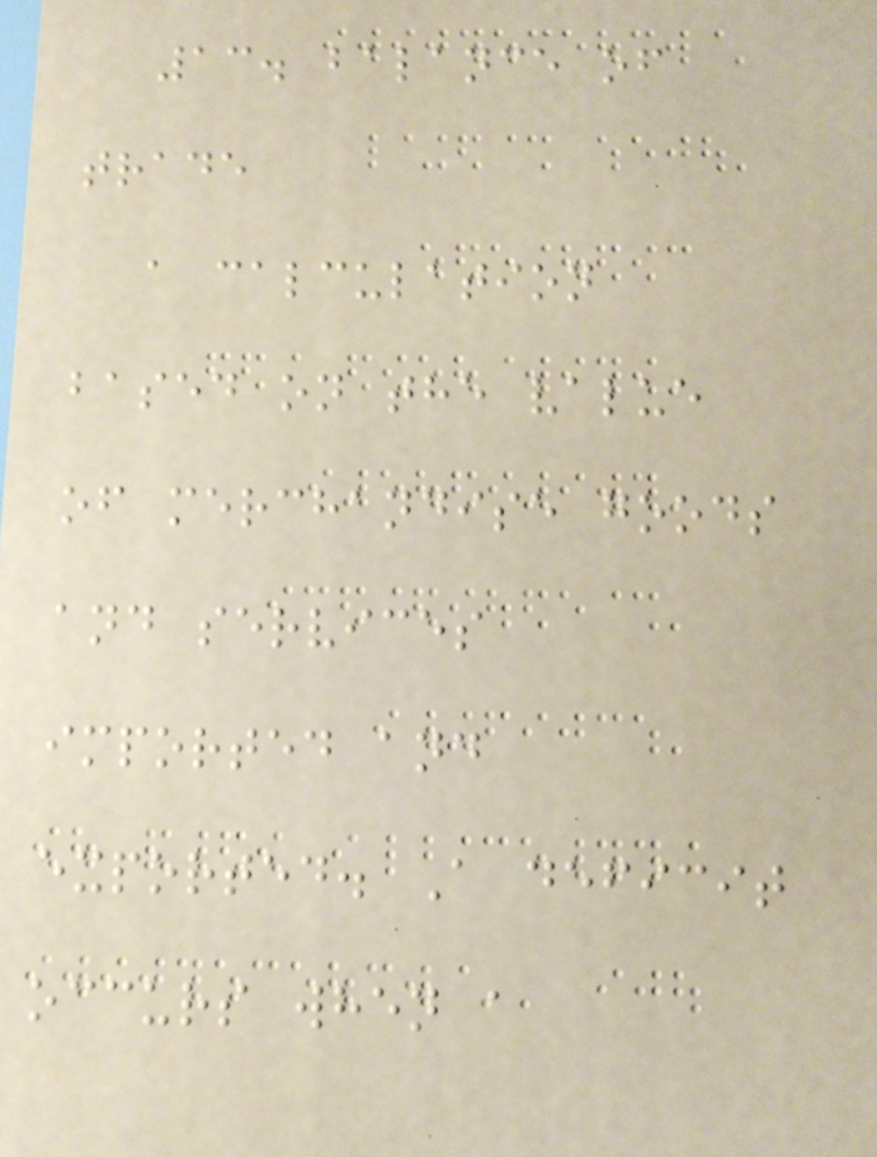13. balance of
trade
a calculation
based on the value
of merchandise goods
and services
imported and
exported. A deficit
occurs when a
